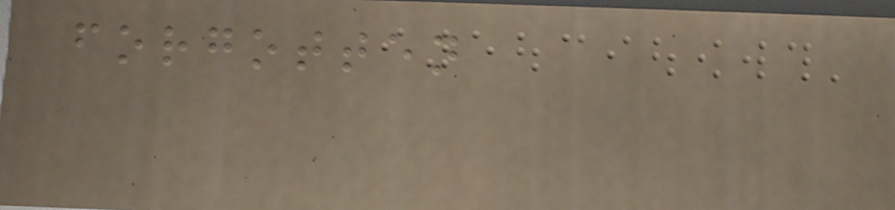forgotten
